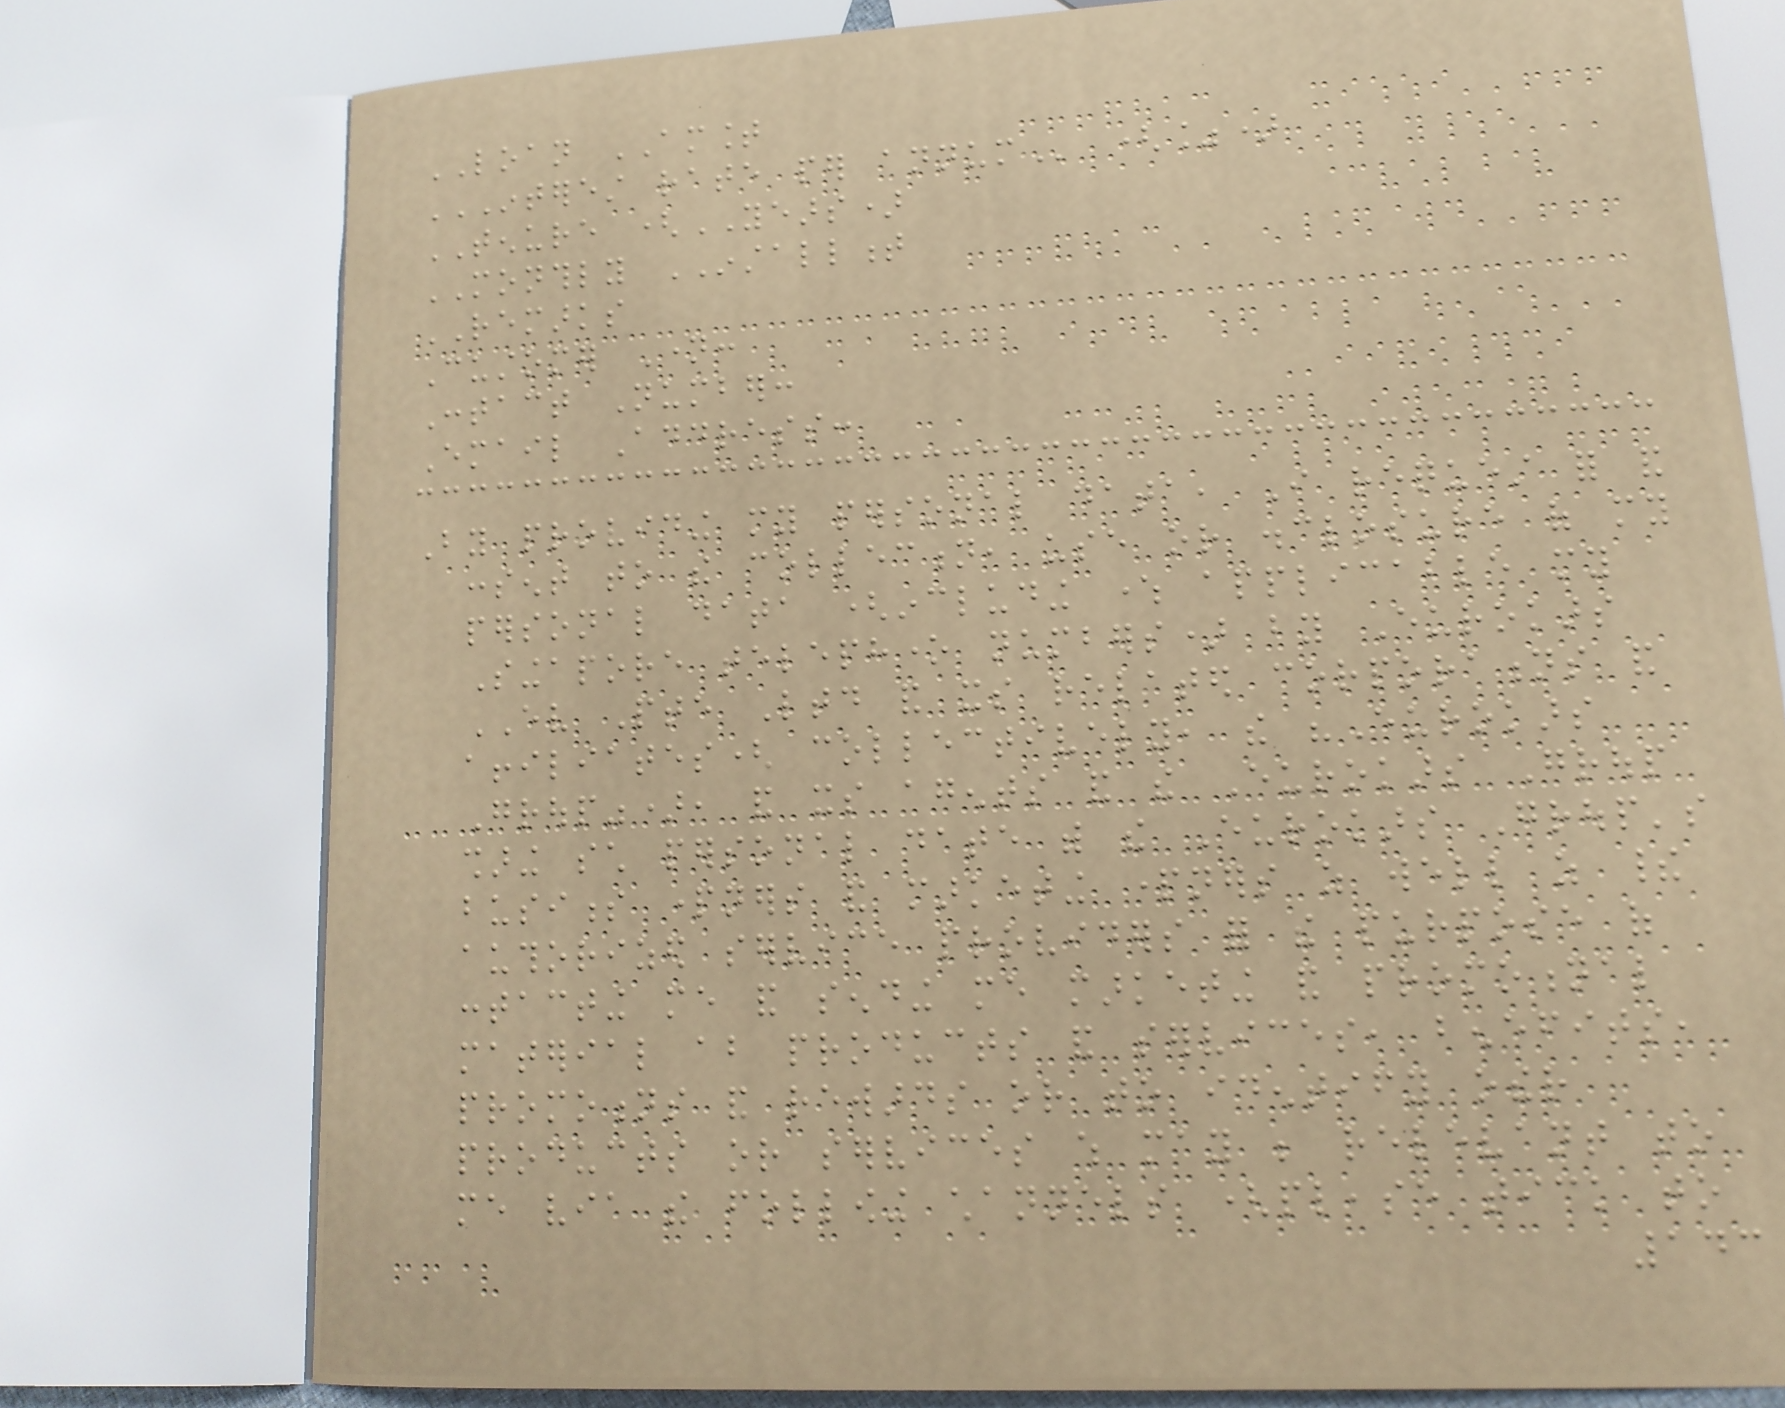LOAN AMOUNT
INTEREST RATE PER ANNUM (%)
TENURE (YEARS)
MONTHLY INSTALLMENT
REMARKS
Customer Name:
Contact Number:
Email Address:
By providing my personal data, I request for and
consent to the collection, use or disclosure of my
personal data (including where applicable my
Singapore telephone numbers) by Eurokars
EV Pte Ltd and its related corporations and
affiliates( collectively, the "Eurokars
Group"), and its agents and the Eurokars Group
sharing such personal date with the Eurokars Group's
business partners and marketing partners as well as their
authorized service providers for the purpose of
contacting me and sending me marketing and promotional
material about products and services, benefits,
promotions and rewards or to identify other
products or services which may be relevant to
me via the following channels (please tick to
143
